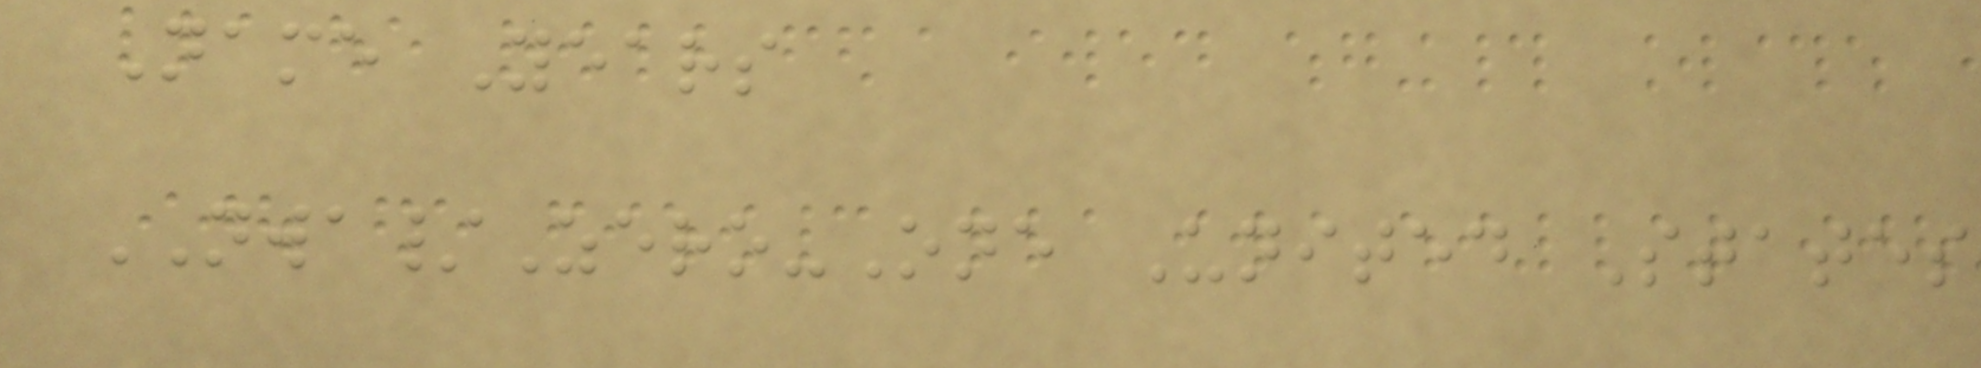Name Years
NWA/Zero-One United States
